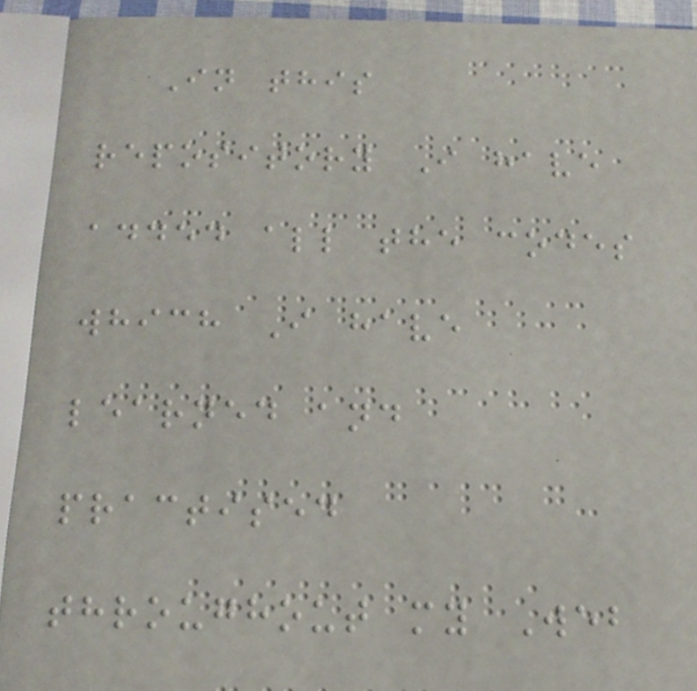In this
repository I have
added all the codes
which I have
learned and
practised
throughout my Web
